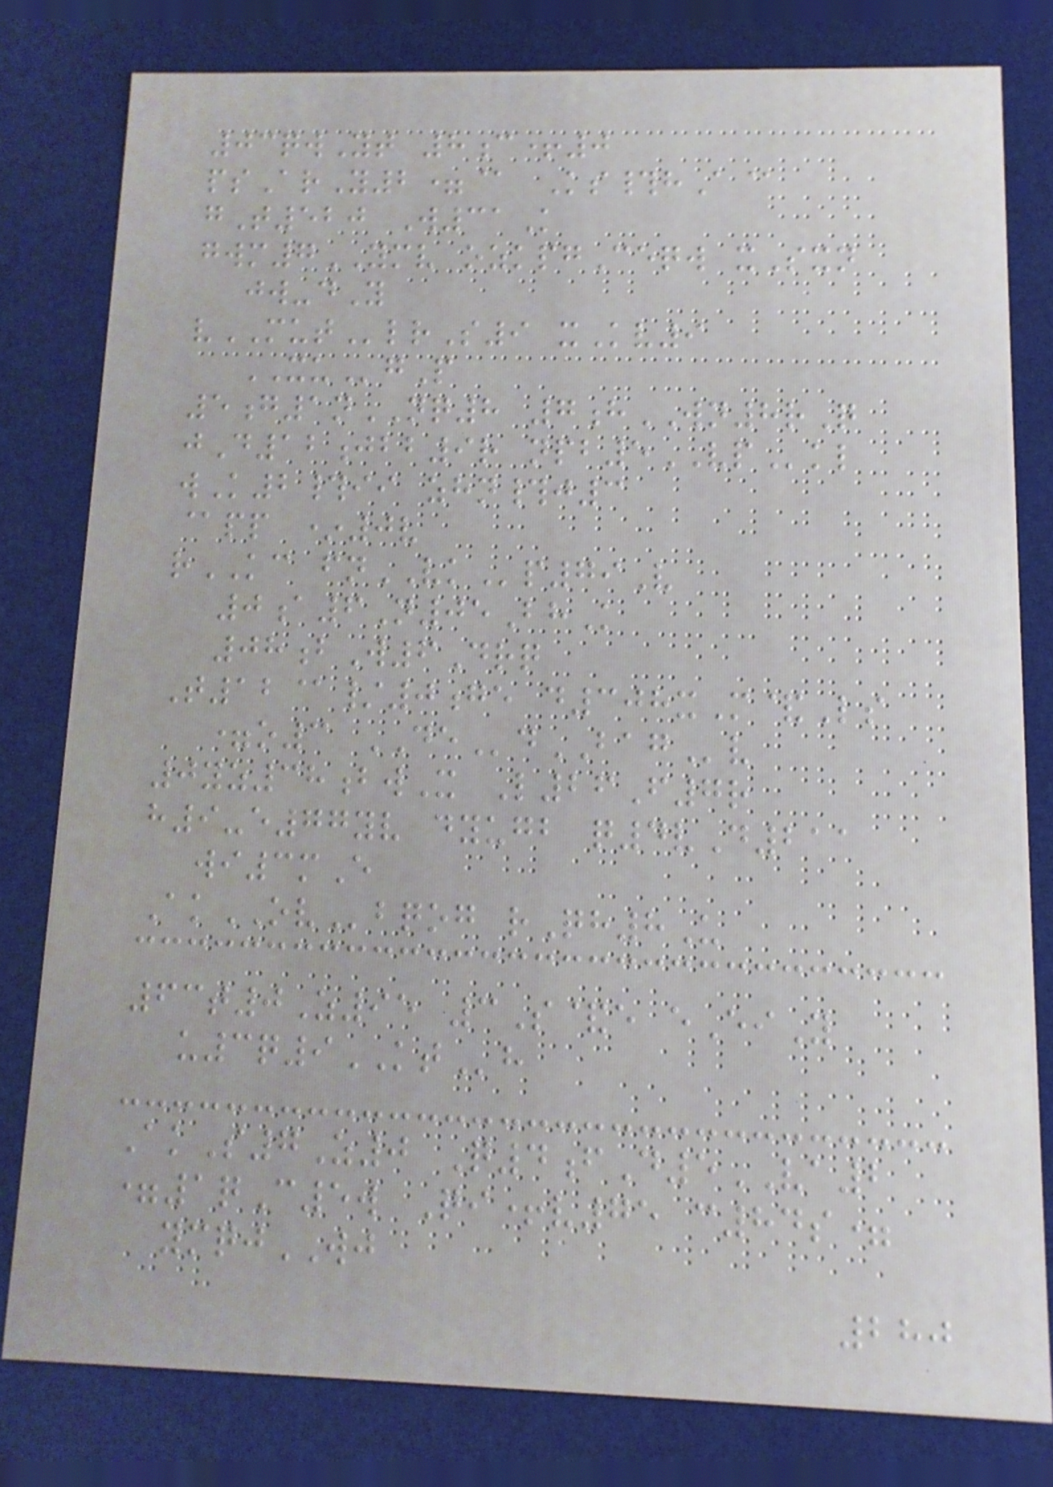03qwYt 8c+0
psArY2=@ Ks#hA@
gT520 W31K
gwm7YMV ozkpgCeqw xSxn
jw-dY
vMUTlrS9 xKv9
XUgP
5g1nNQ8 7hWN8rQ
jD12jbb9r npb5VPkl
wK2#ii zhn#j3
@pp *0v
rKC fnVKp79V
0a6N05BhK
08bW6Drq
T12@/0ge d308xM&Ls
=o3 DEdBAGv
0yz38bwX L26F7r
h9-e77yv dyugb q4vD211
wi3mE
AkOVbqog rQh8U
63t0Z95 3S&e eEiY
u3q9KTh
AkS7Z0 Q4fD5VA2
=1qC5w Qi+v75 c84s=
ymqjWJ
280
